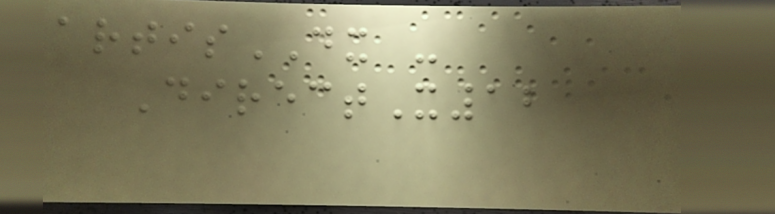artisDX -
DirectX12
